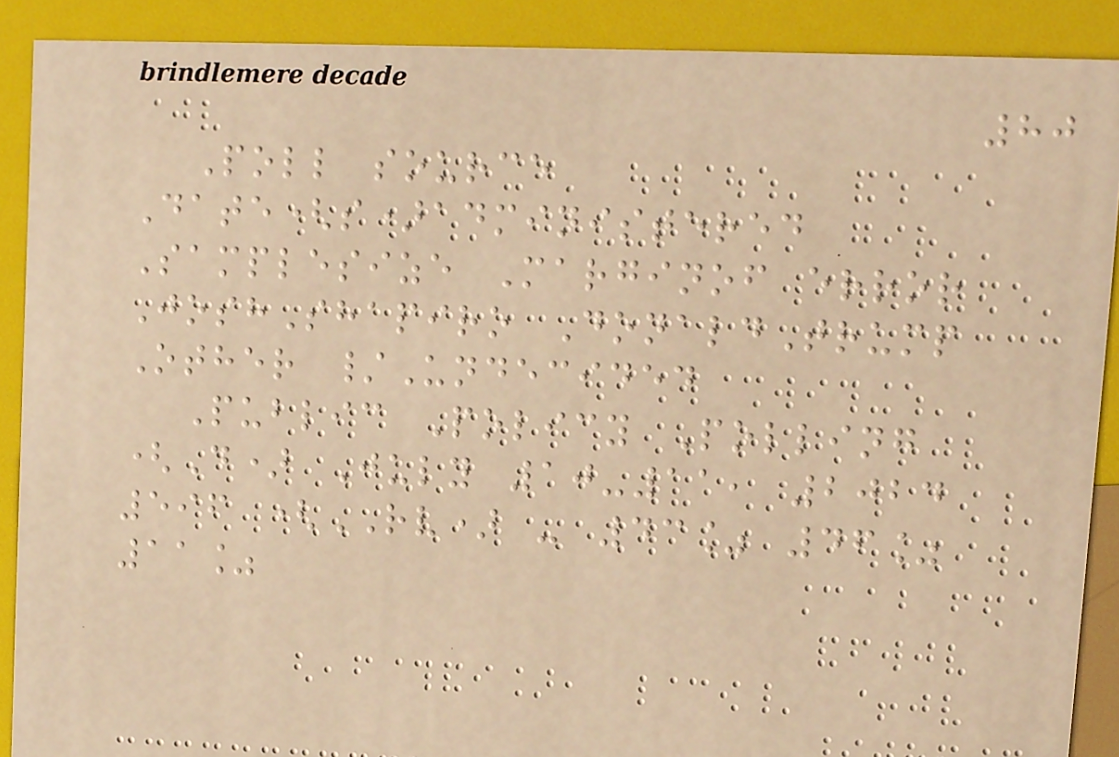80
Poll source
Date(s)administered
Samplesize Marginof error
JoshShapiro DonaldTrump
Other /Undecided
Public Policy Polling
(D) July 10-11, 2024
596 (RV) - 43% 46%
11%
